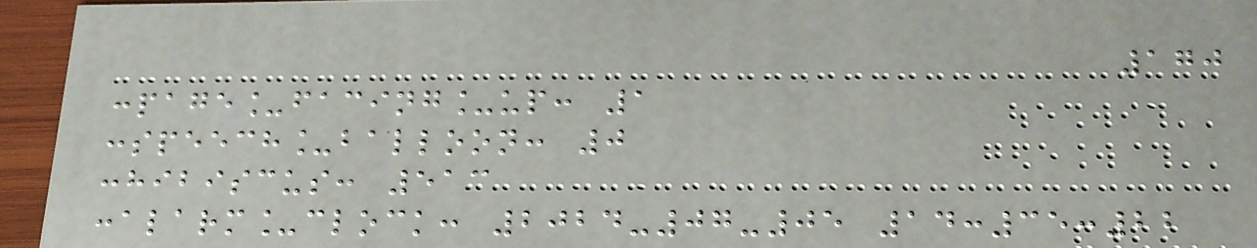170
:page_facing_up: 1
:speech_balloon: 0
:hibiscus: 513
:alarm_clock: 2024-07-05 14:35:22
